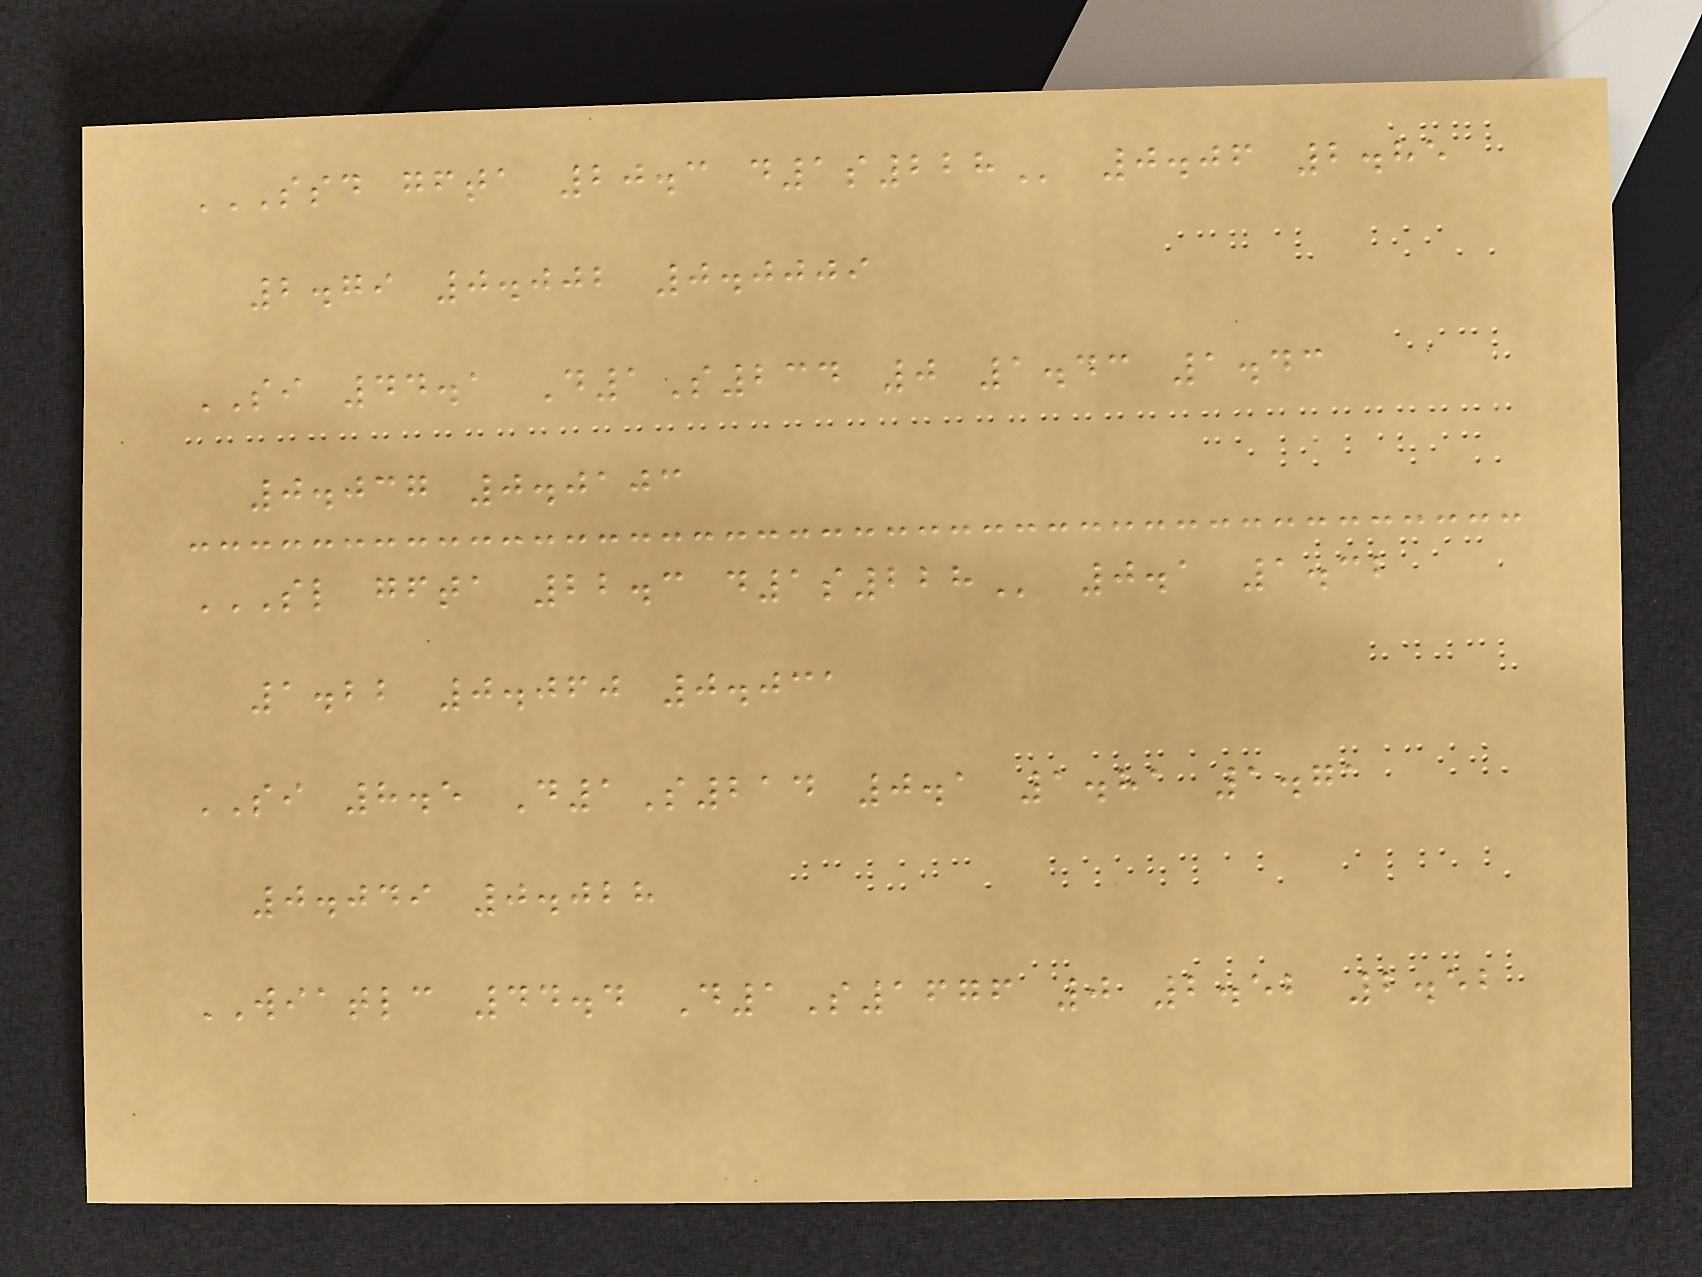SSD GFTA 20.3 D1S228 0.06 2.85
2.79 0.002 0.0009
SI 44.1 D1S234 0 1.43 1.43
0.037 0.0103
SL GFTA 22.3 D1S228 0.1 1.32
1.22 0.060 0.031
SI 8.5 D1S214 0.1 1.81 1.71
0.049 0.028
WIATLC 44.4 D1S1676 0 2.52 2.52
